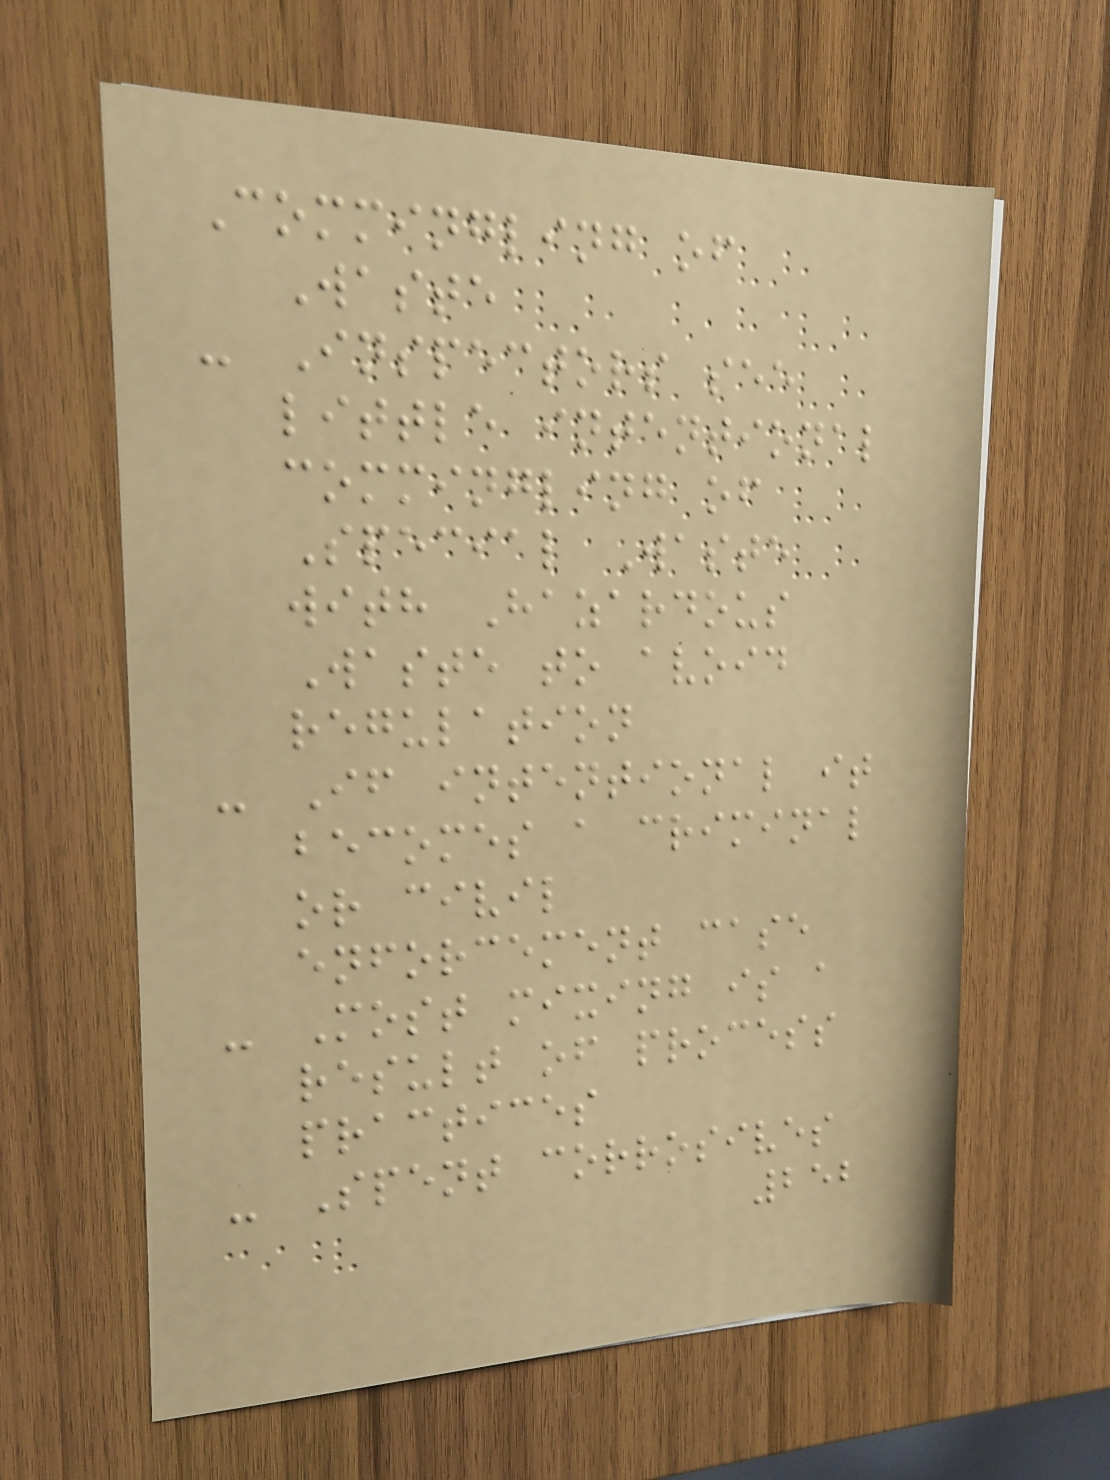Commingling of
Waste
- Inspectors see
little intentional
commingling of
Special Waste
with Hazardous
Waste to avoid
regulation
- If intentional it
becomes a criminal
or civil
enforcement case
- Most mixing is a
result of process
practices
- Spent corrosives
252
